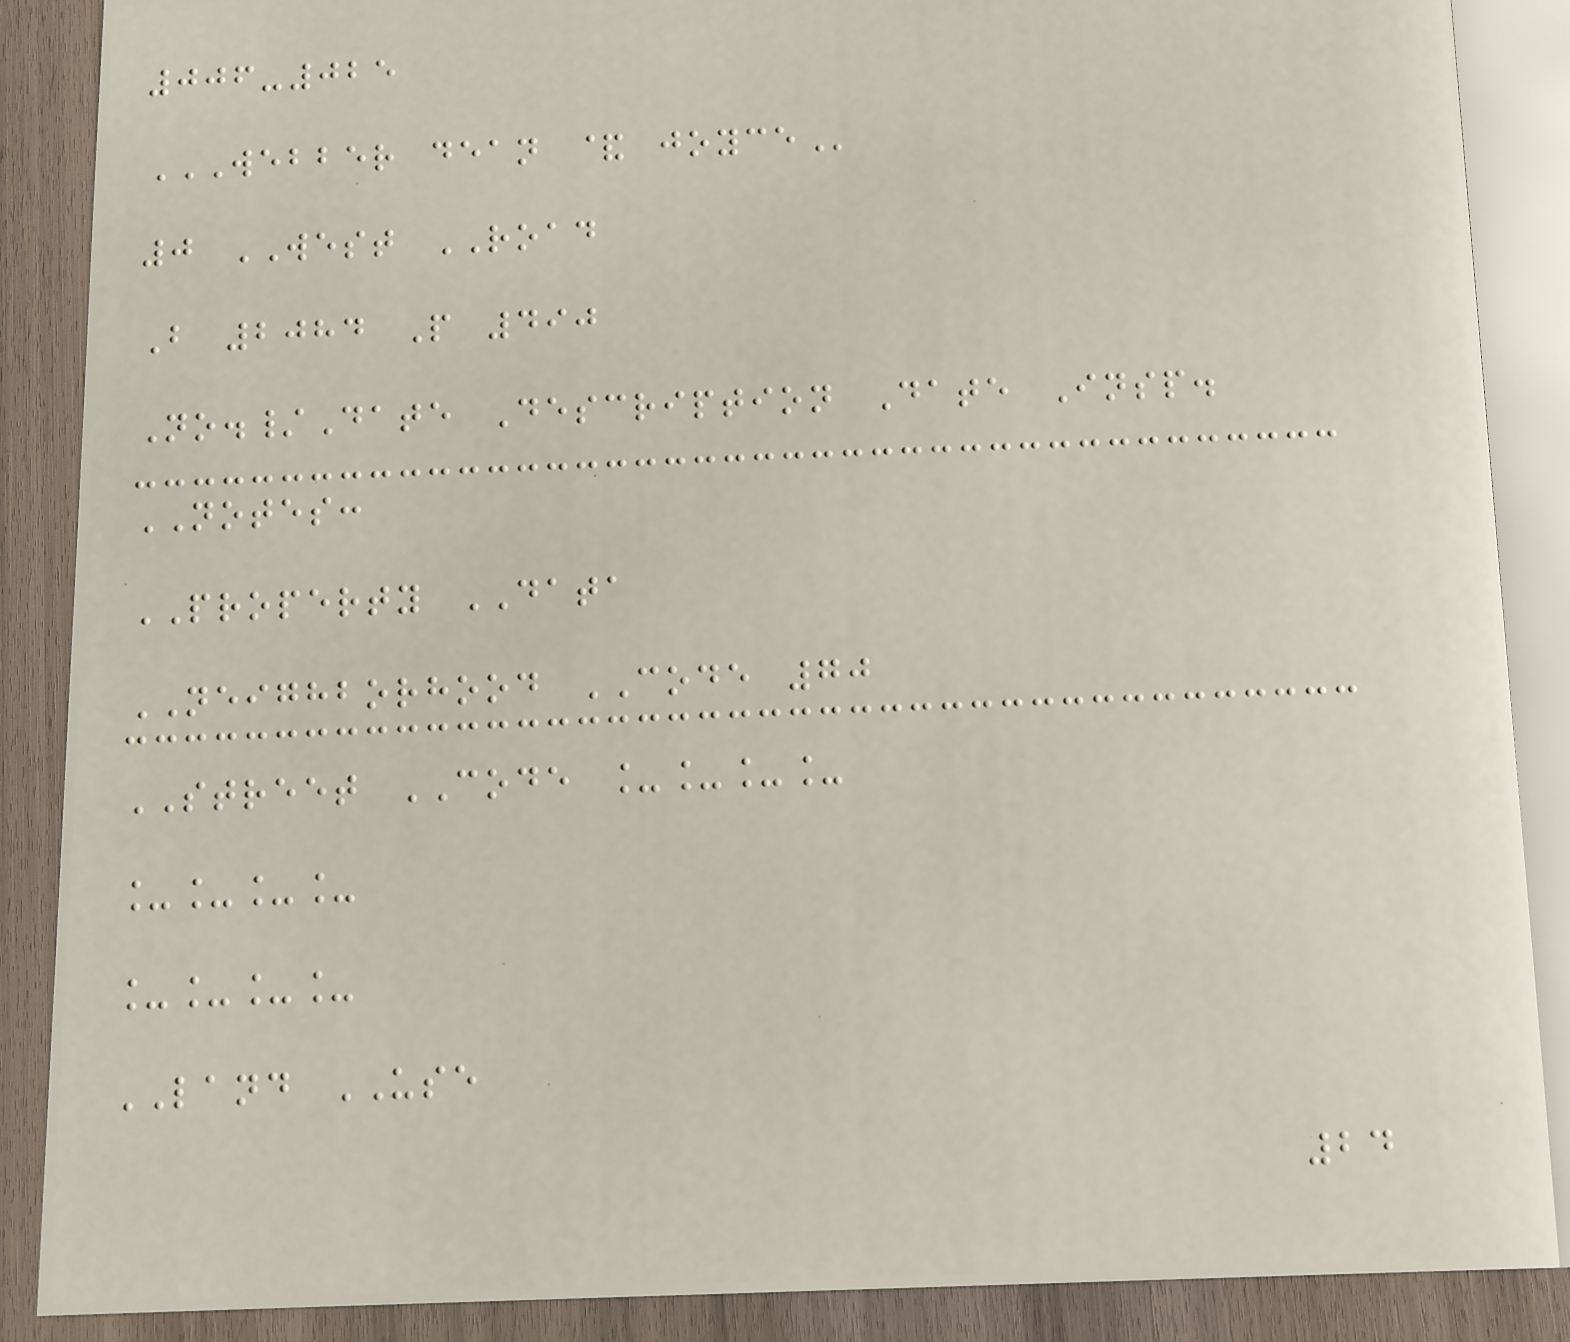006-025
WEBBER DEAN & JOYCE
0 WEST ROAD
B 2084 P 490
No./Date Description Date Insp.
NOTES:
PROPERTY DATA
NEIGHBORHOOD CODE 70
STREET CODE ____
____
____
LAND USE
24
